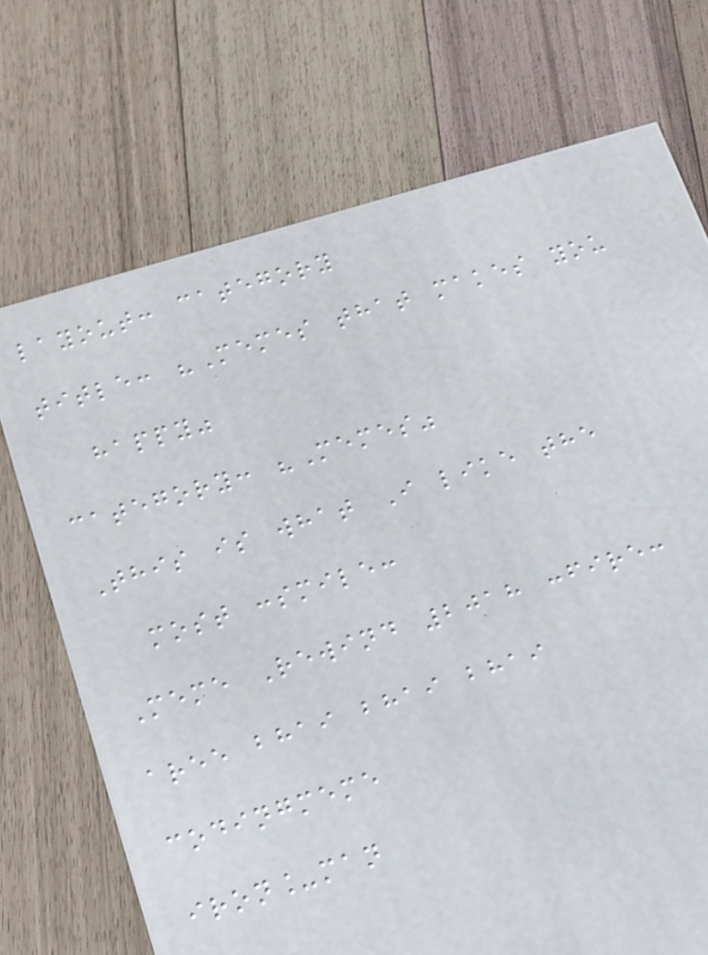layout: category
title: "Memes that makes you
happy"
category: "Memes"
This is what I like the
most :smile:
Meme Rewind 2018 :fire:
aree bhai bhai bhai
codingmeme
iron_man
